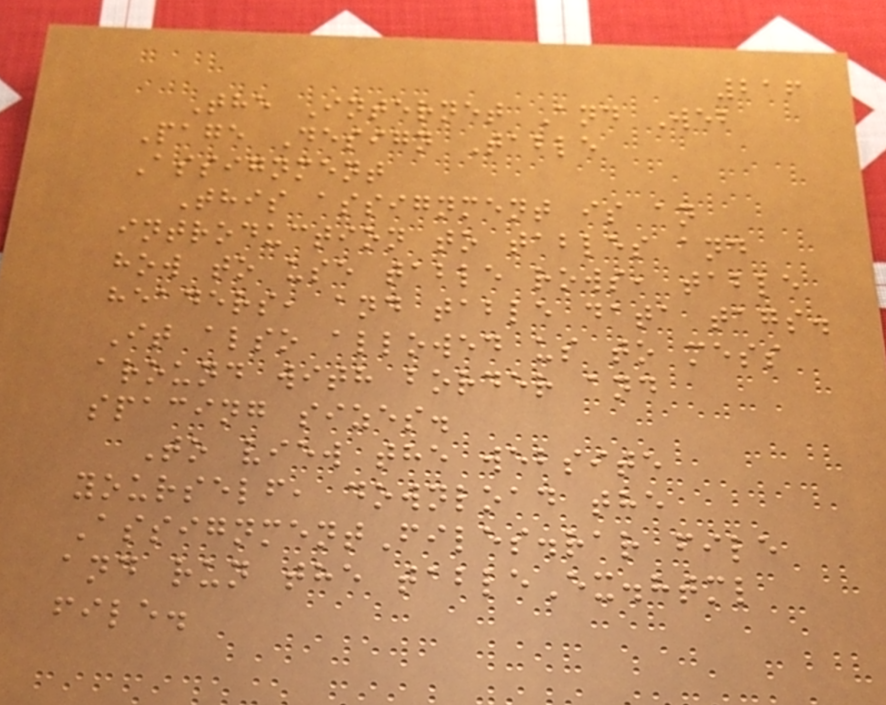216
The Internet And Web
Page Design Table
Assignment
This assignment is an
introduction to tables and
how to use table rows, table
headers, and table data tags.
It also allowed us to mess
around with border and
spacing sizes.
To view the website
yourself, download the
AssignmentFiles.rar file
and run the tableEx.html
file.
